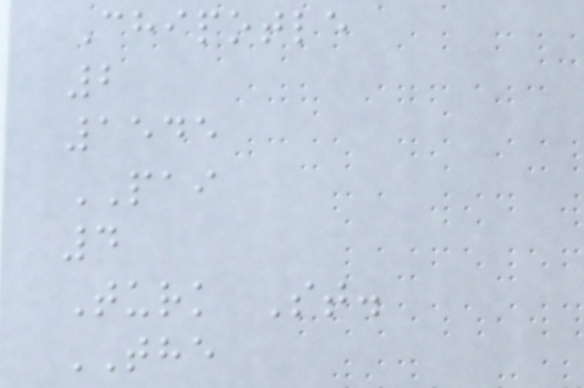Chipotle
2
1545
PAI
4
Turk St.
THE
